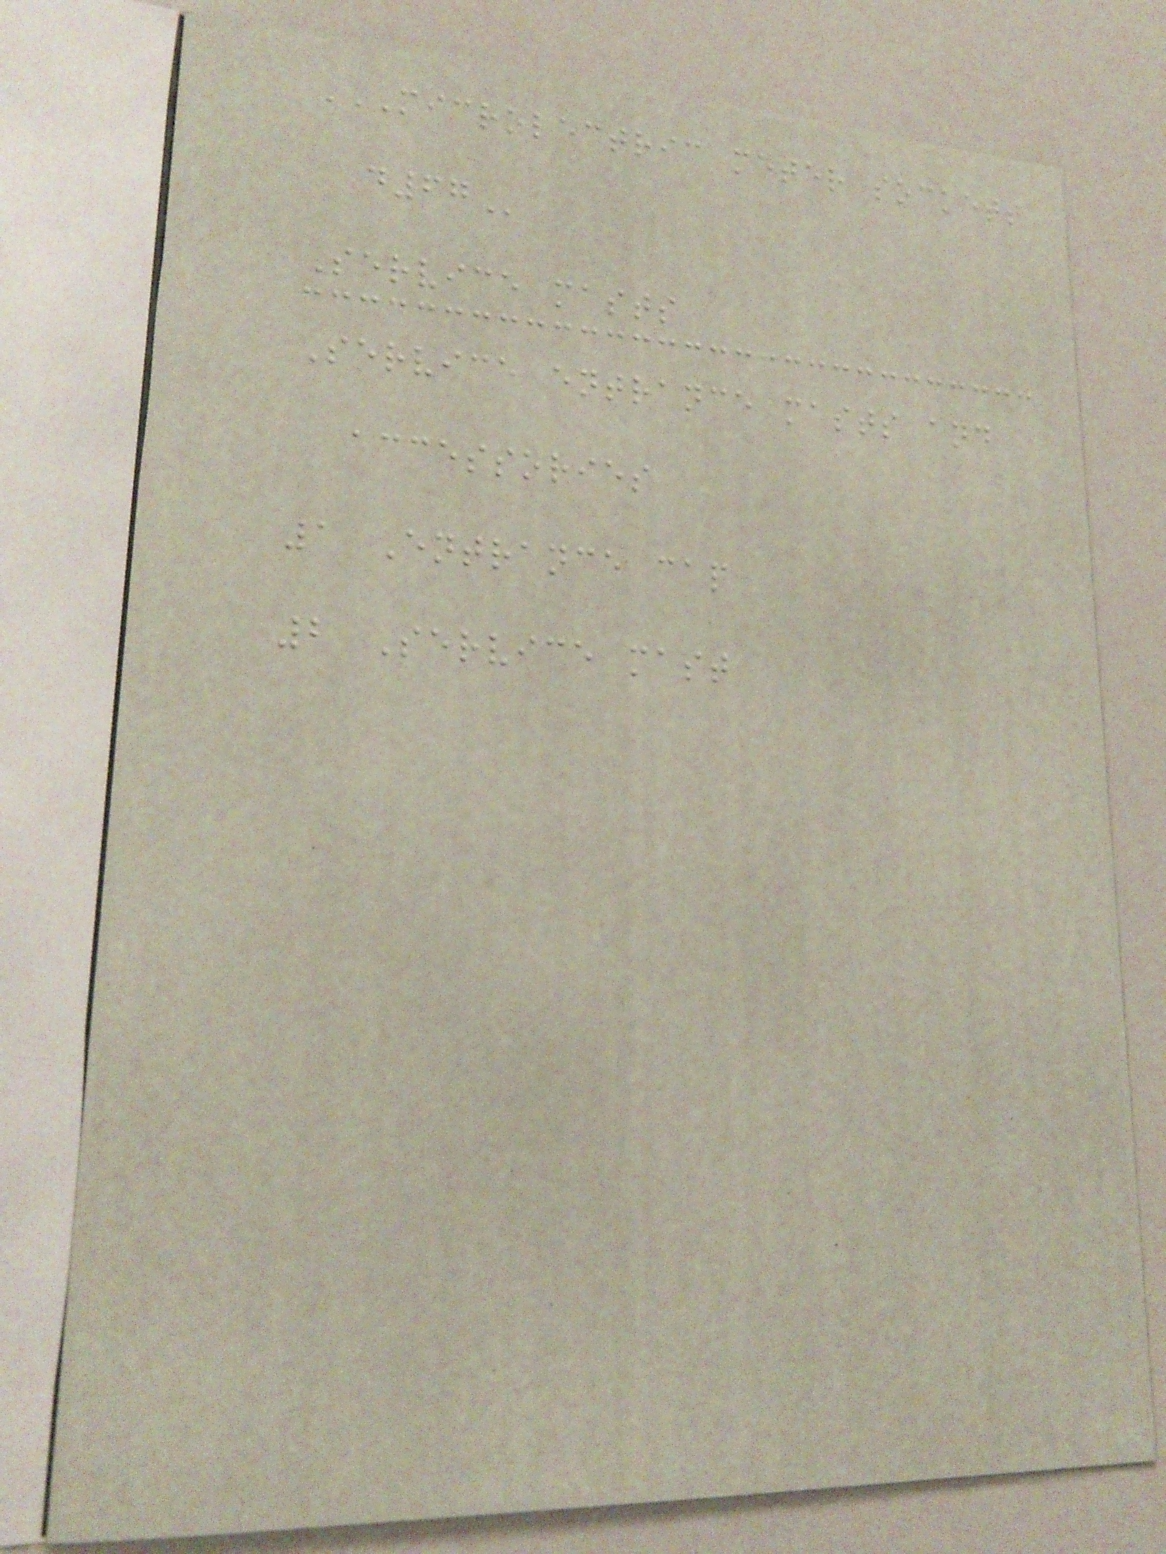MICROLECTRIC METER SOCKETS
D67
Service masts
Service entrance masts and
accessories
1 Entrance cap
2 Service mast
